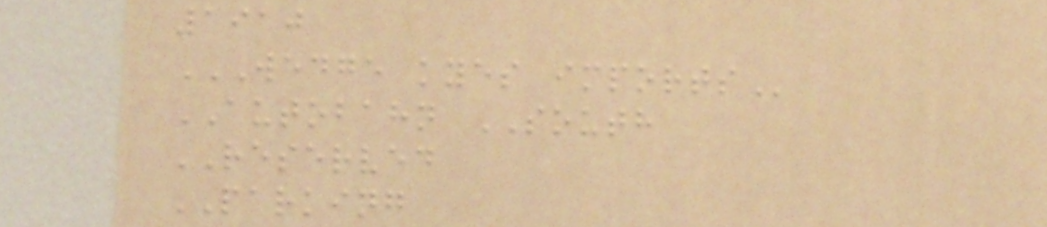1910
WEDGE KYES IMPORTS
AUTOBAHN SOUTH
RESERVED
PARKING
